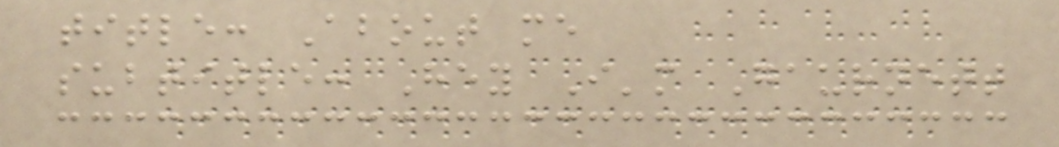title: About me
subtitle: Hey I'm Gaurnett
